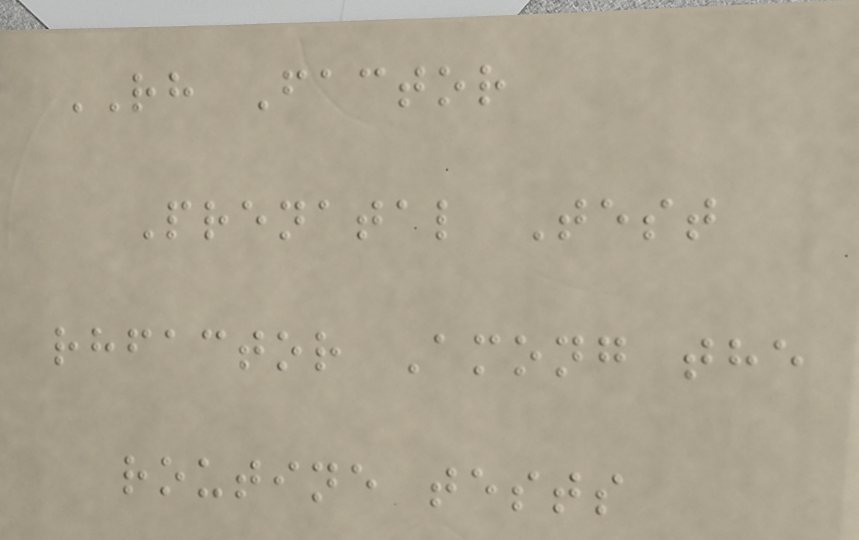RH Factor
Prenatal Test
rhfactor Among the
routine tests
